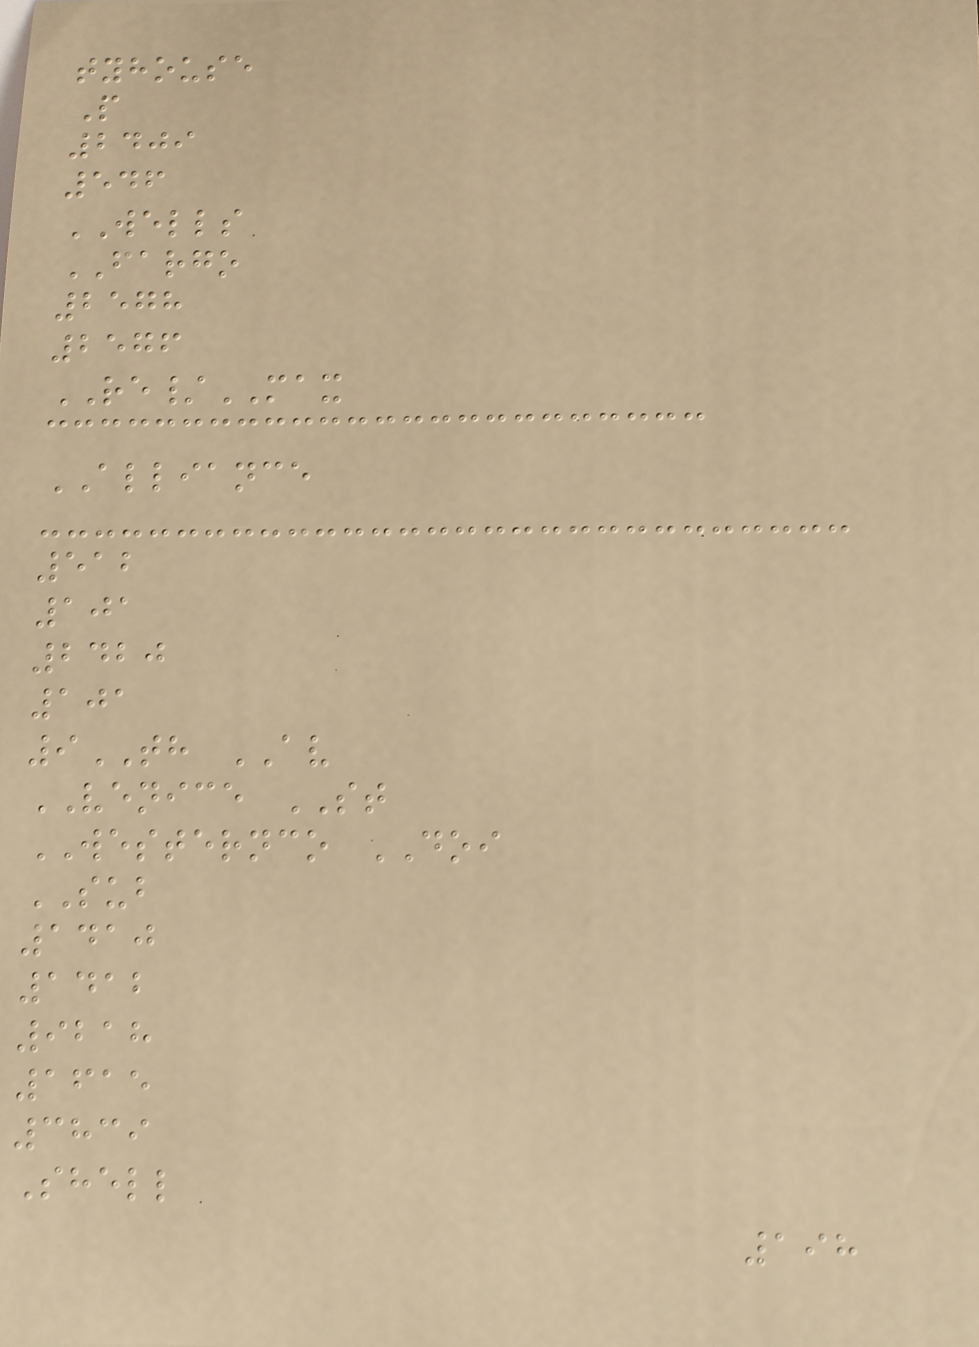tyhouse
P
2409
546
WELLS
FARGO
2578
2576
RE/MAX
ALLIANCE
512
101
2420
101
9TH AV
VENICE ST
WESTERNCO DOI
SUB
1410
1412
9218
1615
3839
Shell
198
